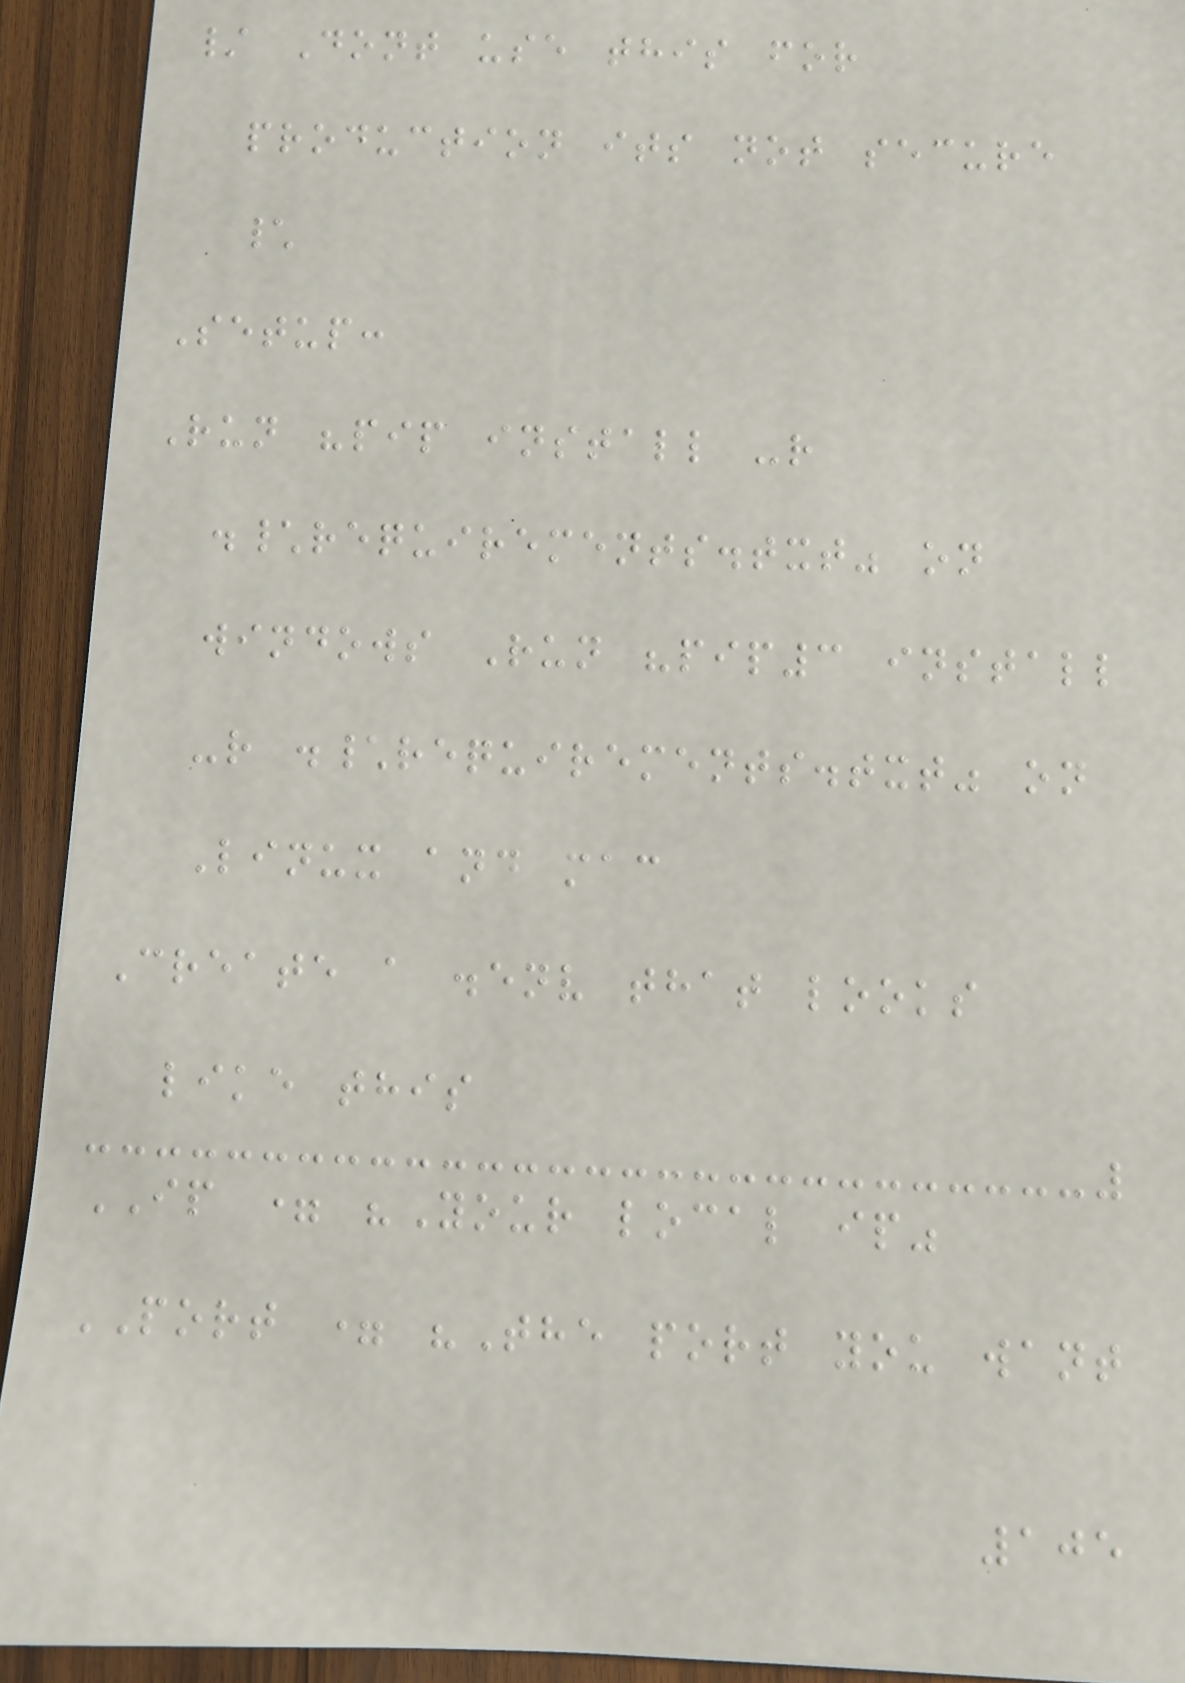/ Dont use this for
production its not secure
\
Setup:
Run "pip install -r
.\requirements.txt" on
windows Run "pip3 install
-r .\requirements.txt" on
Linux and mac
Create a .env that looks
like this
IP = "Your local ip"
PORT = "The port you want
105
